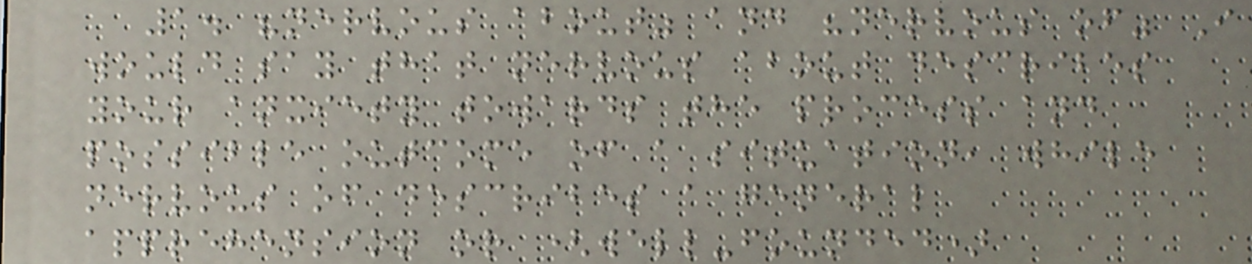1. "nervous about" and "nervous of" I
would say that nervous about describes
your anxiety towards the process and
possible outcome of a situation, while
nervous of describes a general
apprehension or (well-founded)
